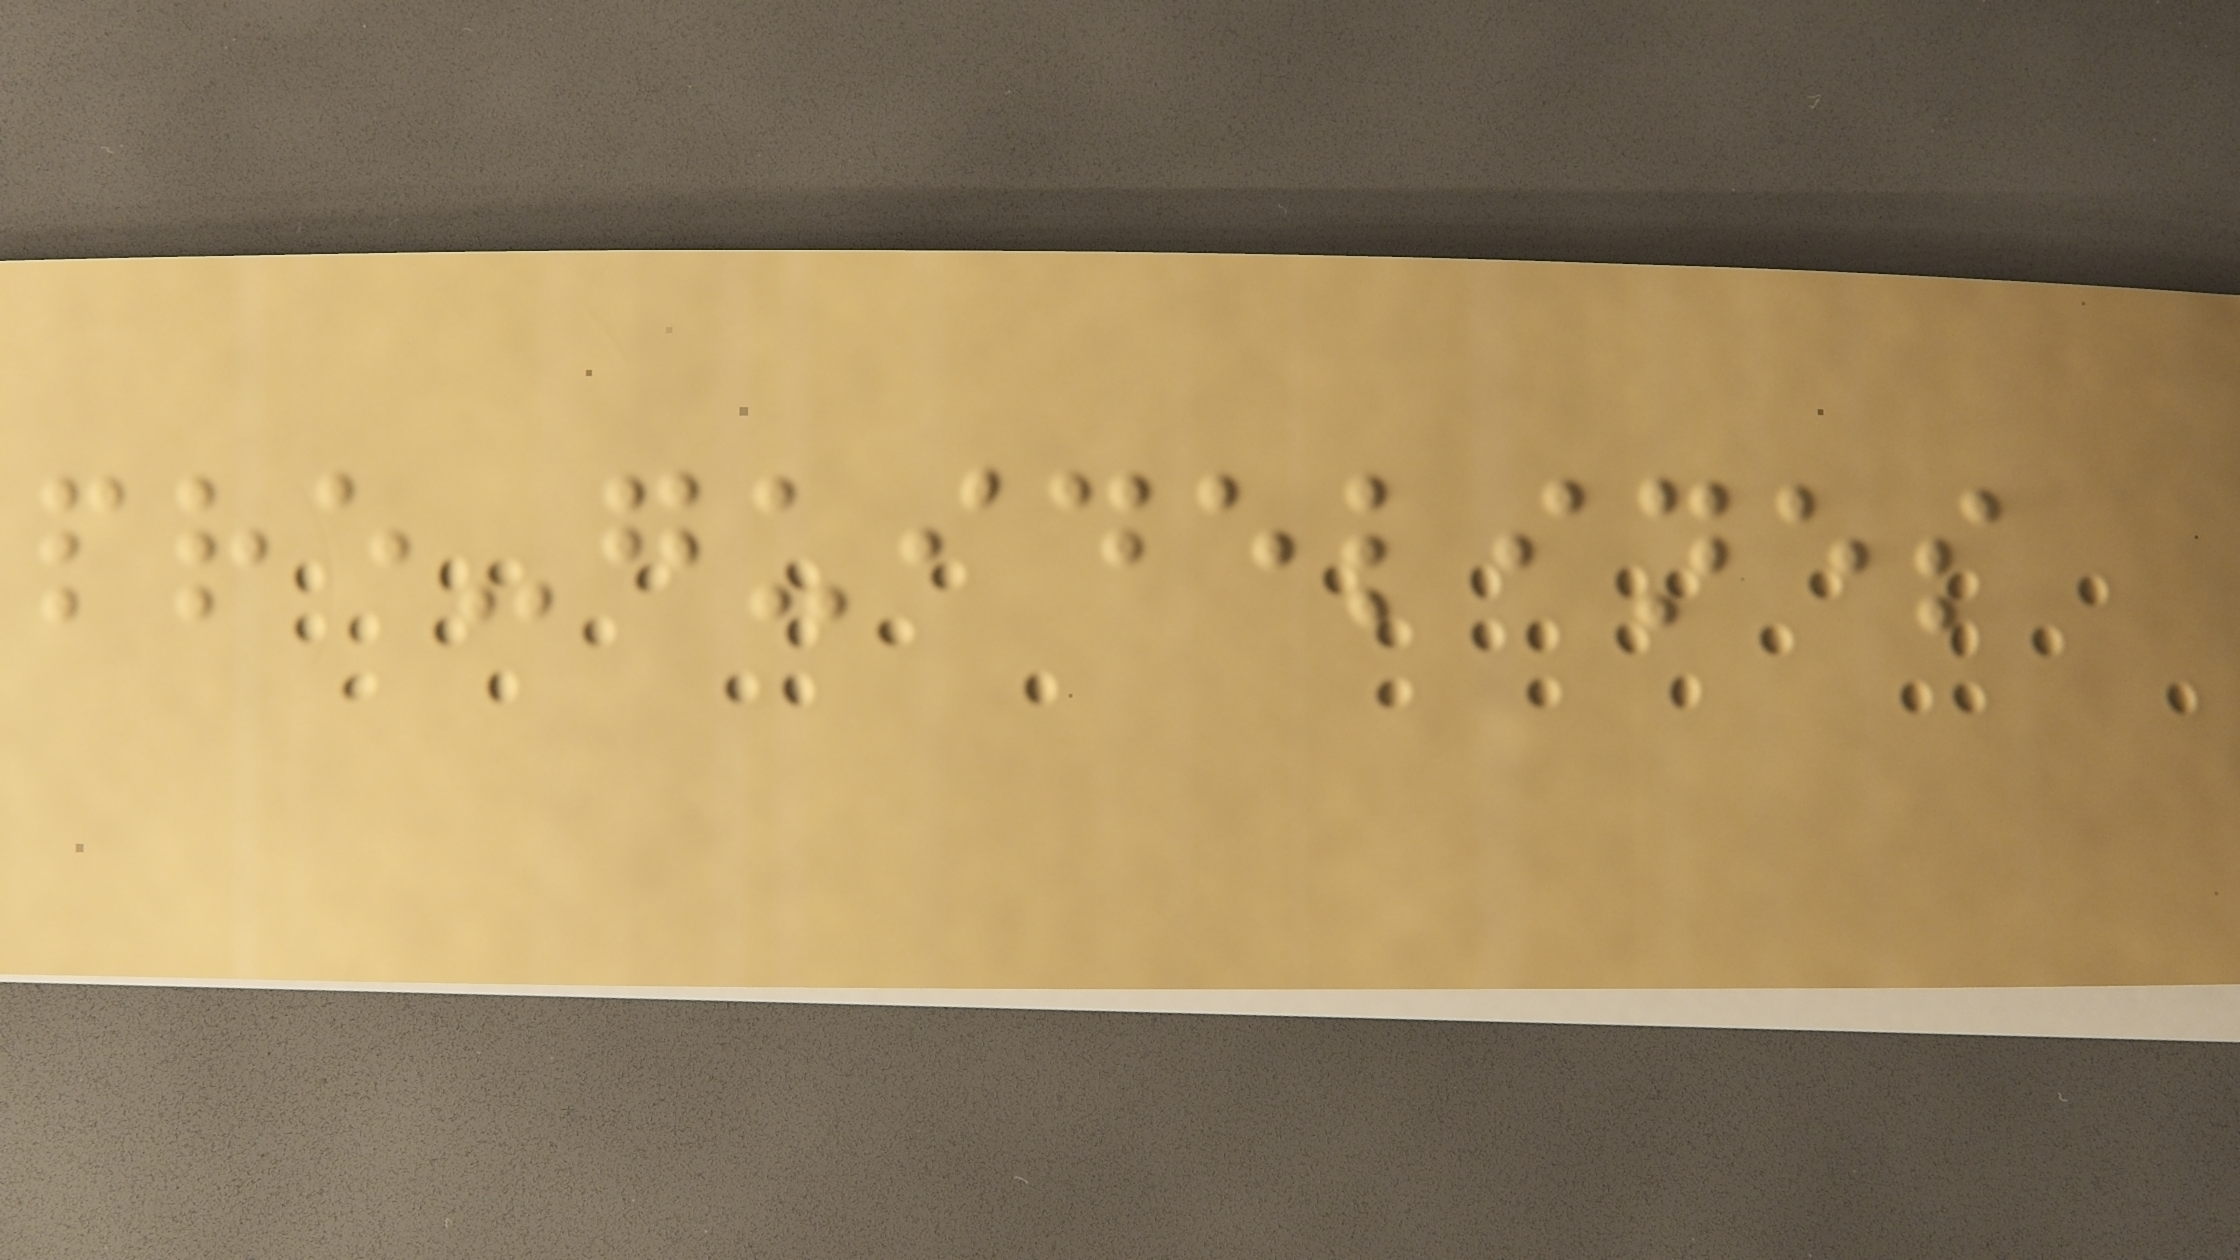pre-guidelines
